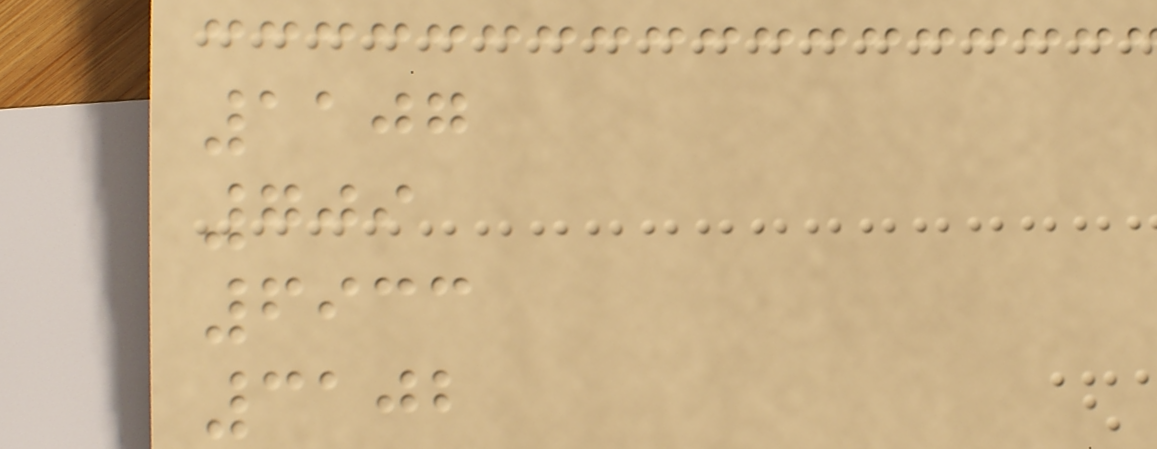1107
709
6933
3102
